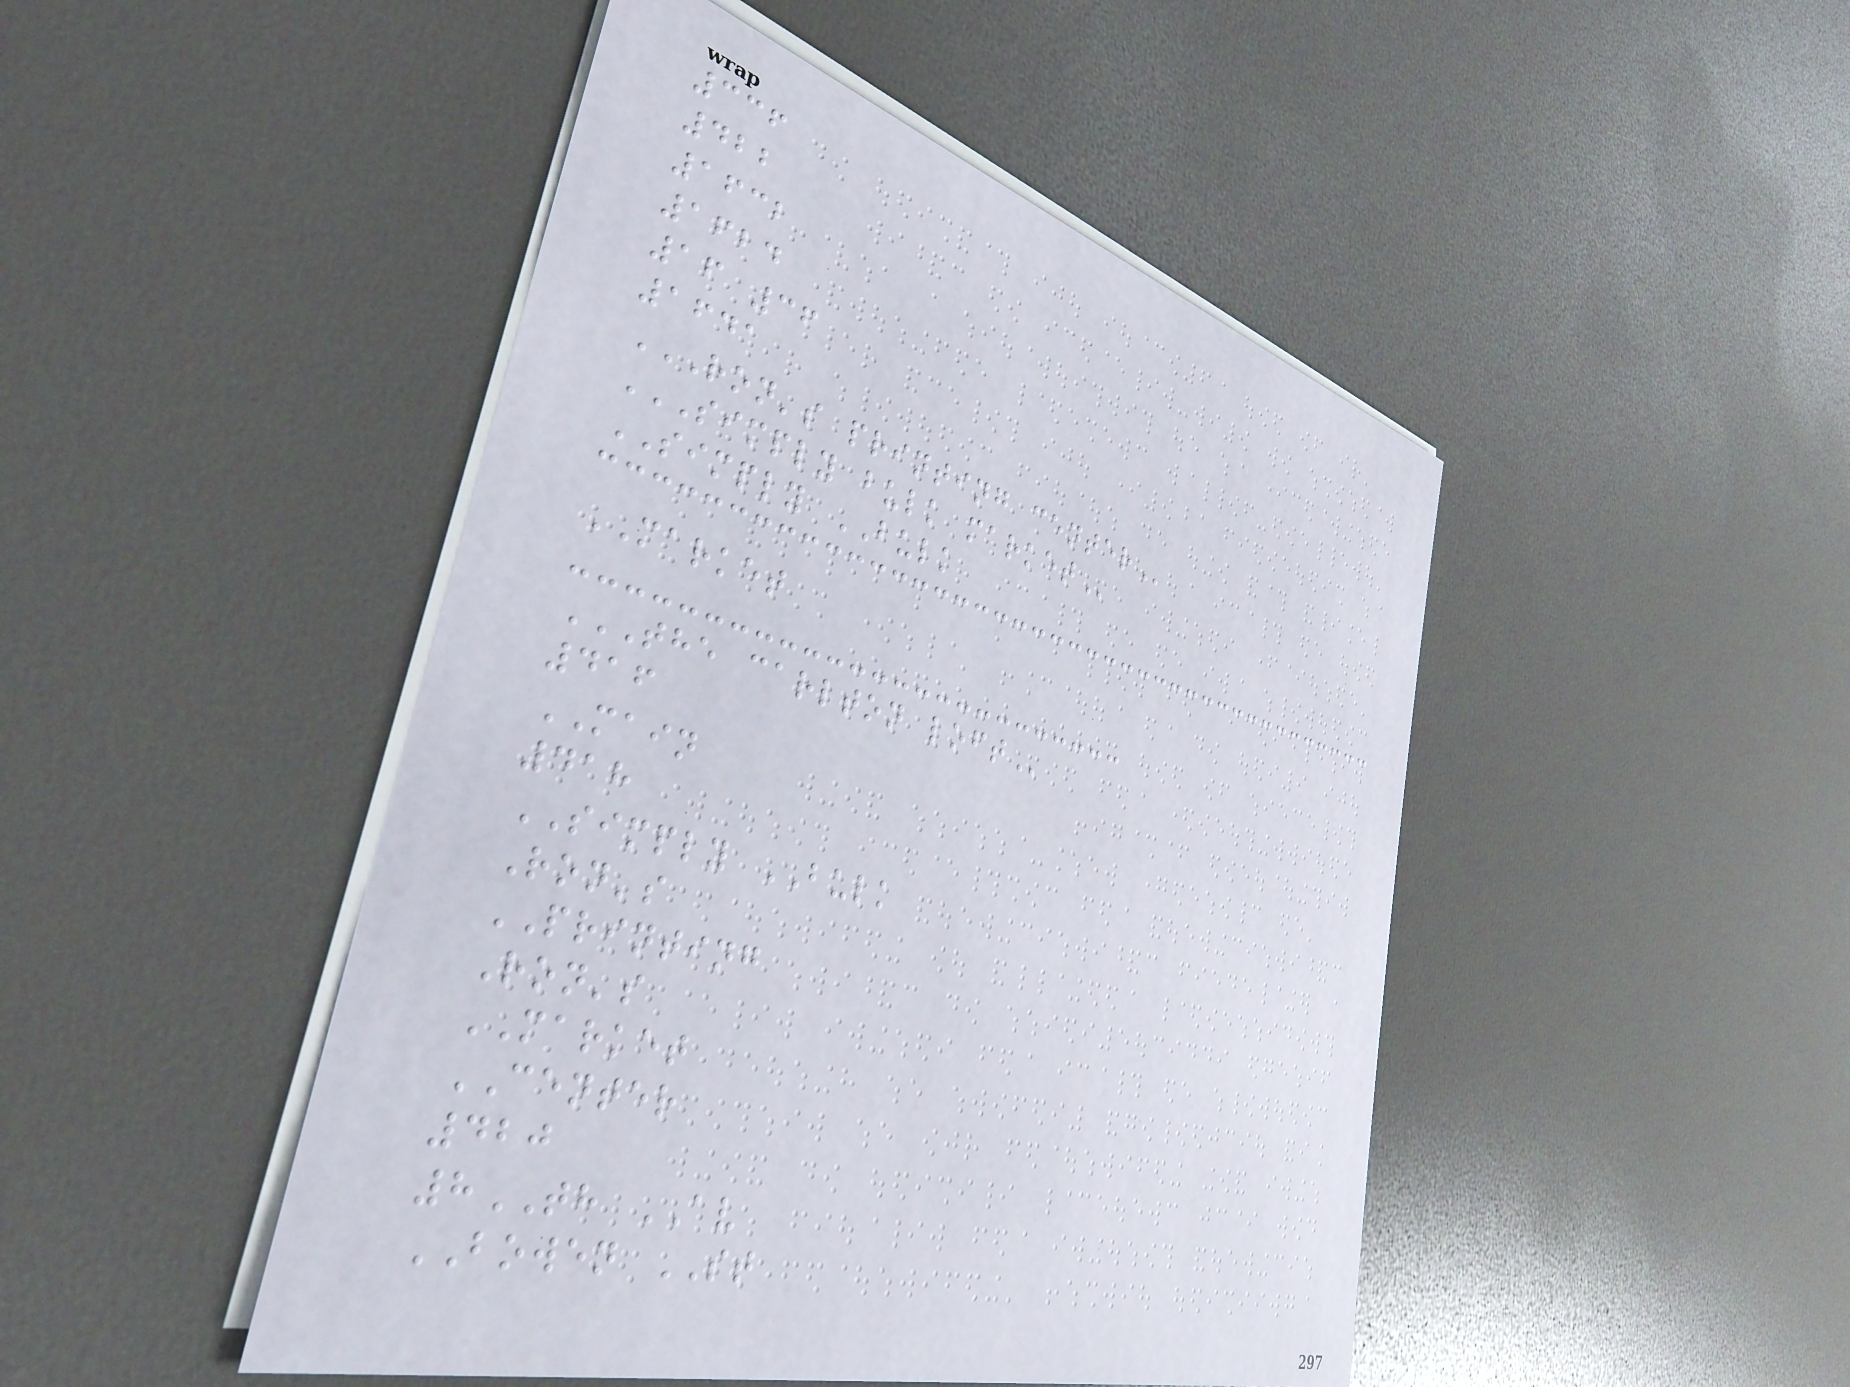336
422
1632
1624
16 36
1641
RON'S PRINTING CENTER
SIMPLY BULK MARKET
SIMPLY BULK
MARKET
THE CARLTON LOFT
416
MAIN
418
SIMPLY BULK
Ron's
PRINTING
Ron's
MARKET
CENTER
420
8TH AV
BOWEN ST
